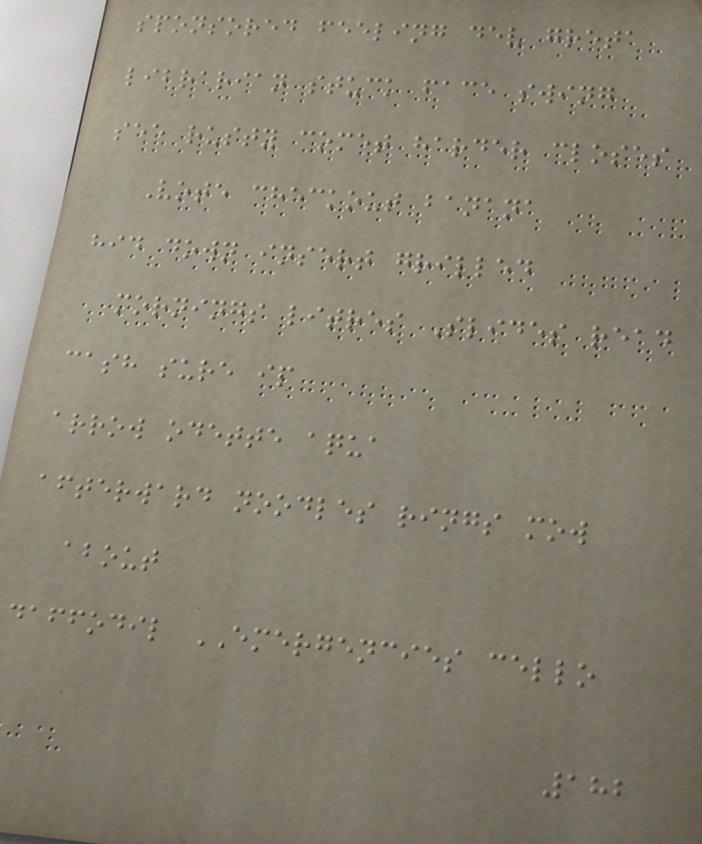sponsored feeling dev greta
librarian stuck face swing
see rusty comet harder closes
Vote checkout banana
hid down insert grilled
mornings litres Slides read
cash sure ip
arrow odette aqua
afterward noodles rings mow
about
daffodil EMERGENCIES cello
182
